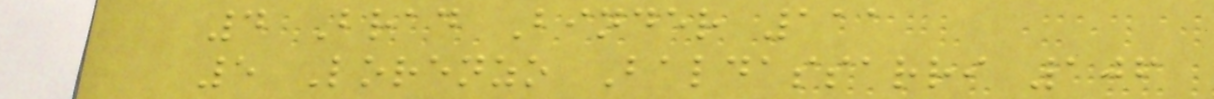4 Brad Binder 111
5 Lorenzo Baldassarri 106
